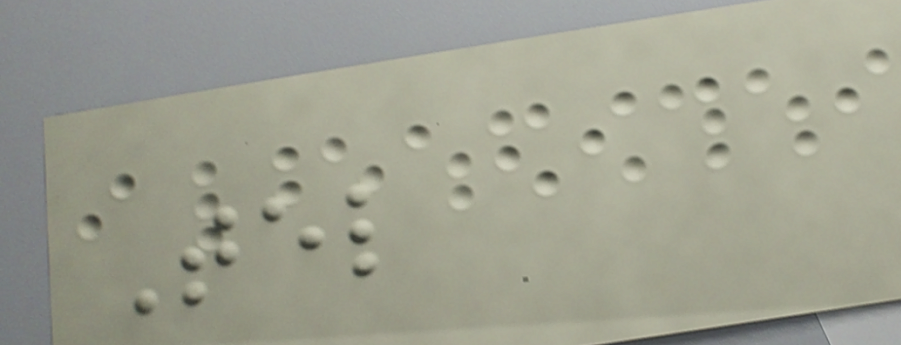Tel
